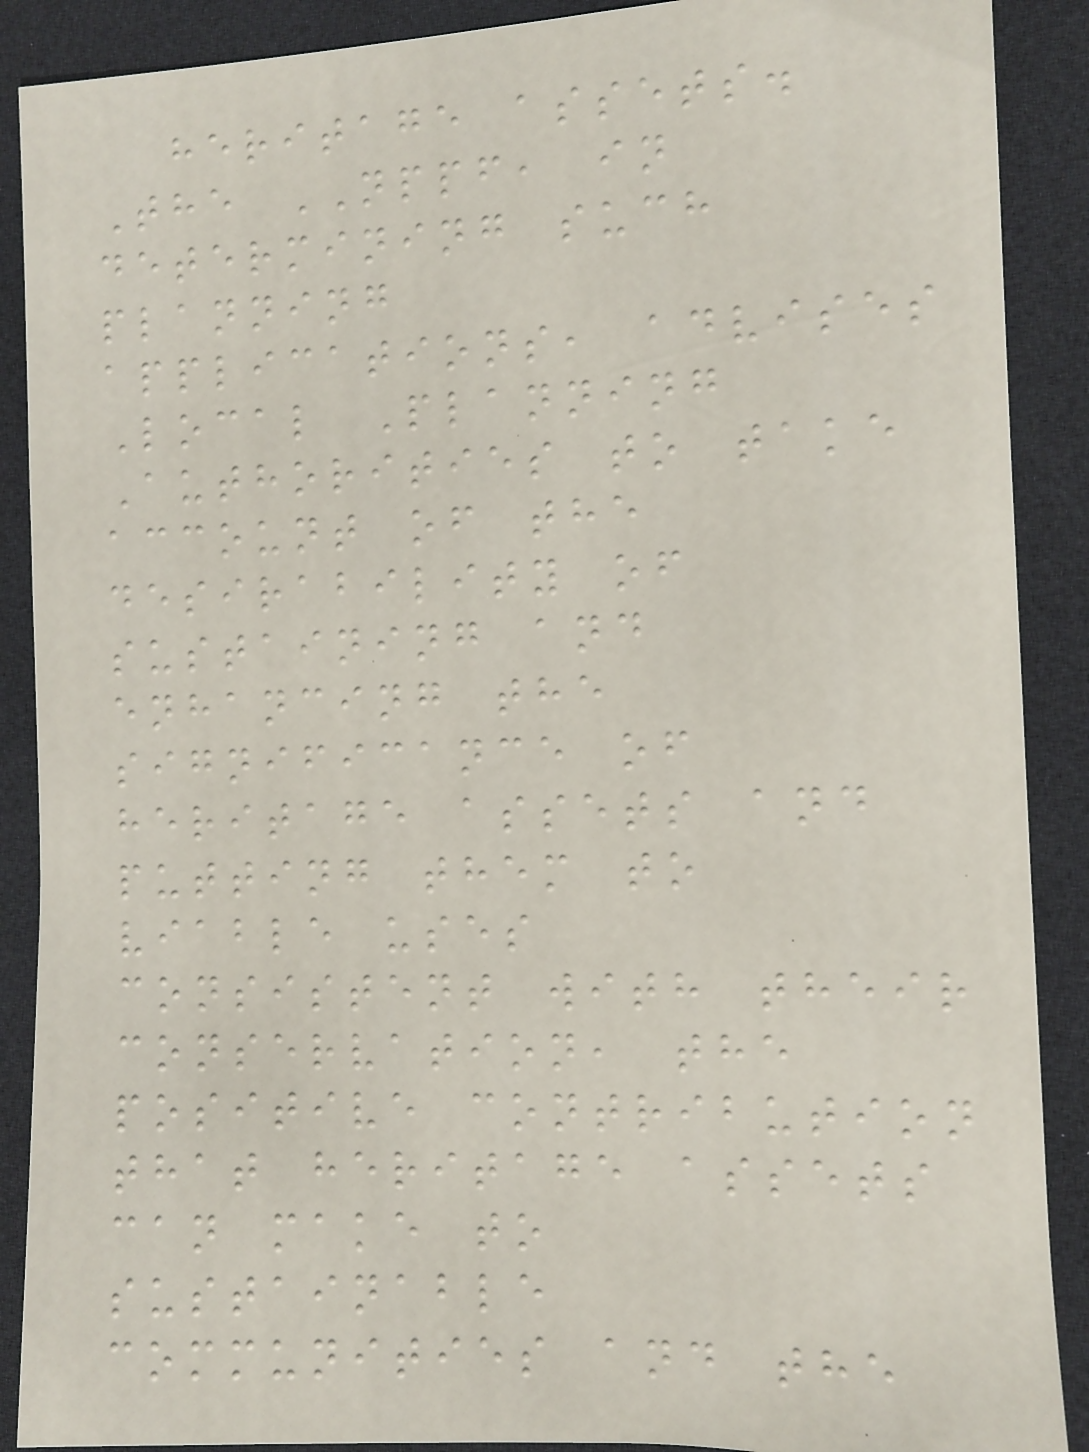heritage assets.
The NPPF, in
determining such
planning
applications, advises
Local Planning
Authorities to take
account of the
desirability of
sustaining and
enhancing the
significance of
heritage assets and
putting them to
viable uses
consistent with their
conservation, the
positive contribution
that heritage assets
can make to
sustainable
communities and the
